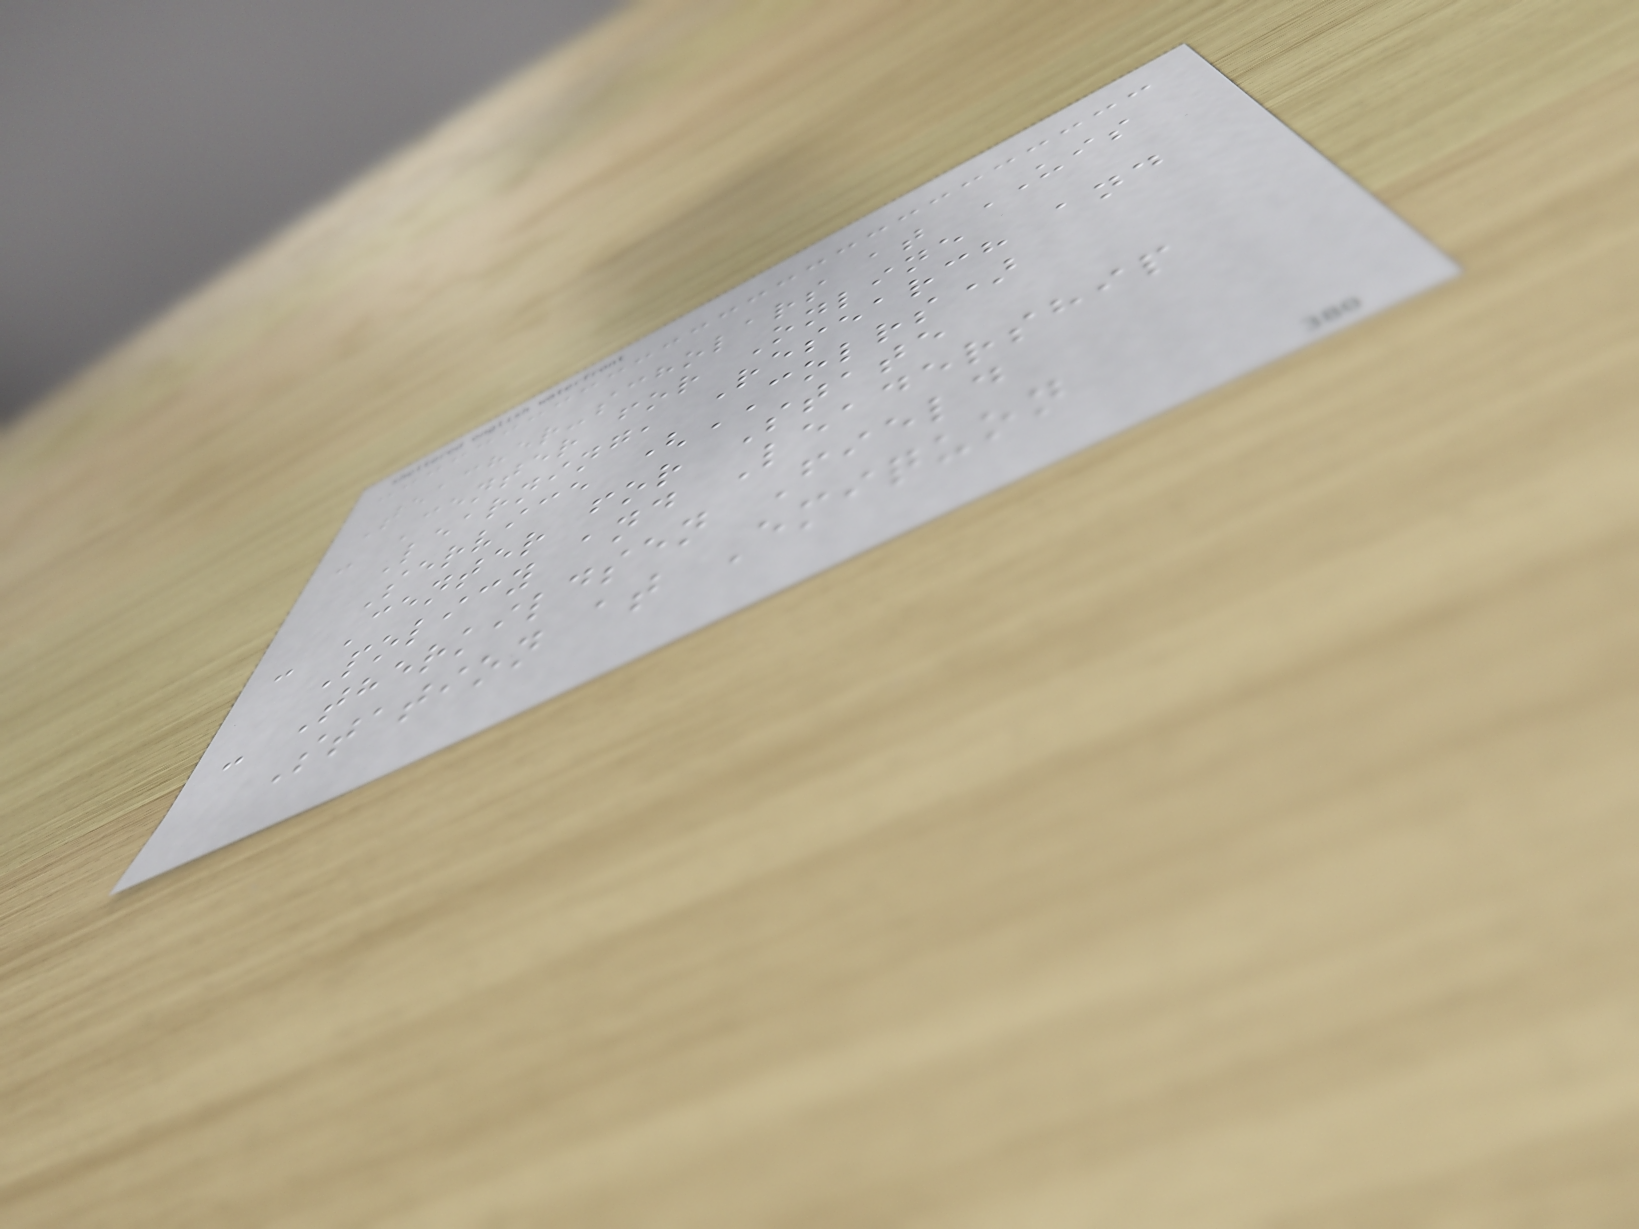Teacher-scholars at UIS
- Center for Online
Learning, Research and
Service (COLRS)
- Center for State
Policy and Leadership
- Therkildsen Field
Station at Emiquon
